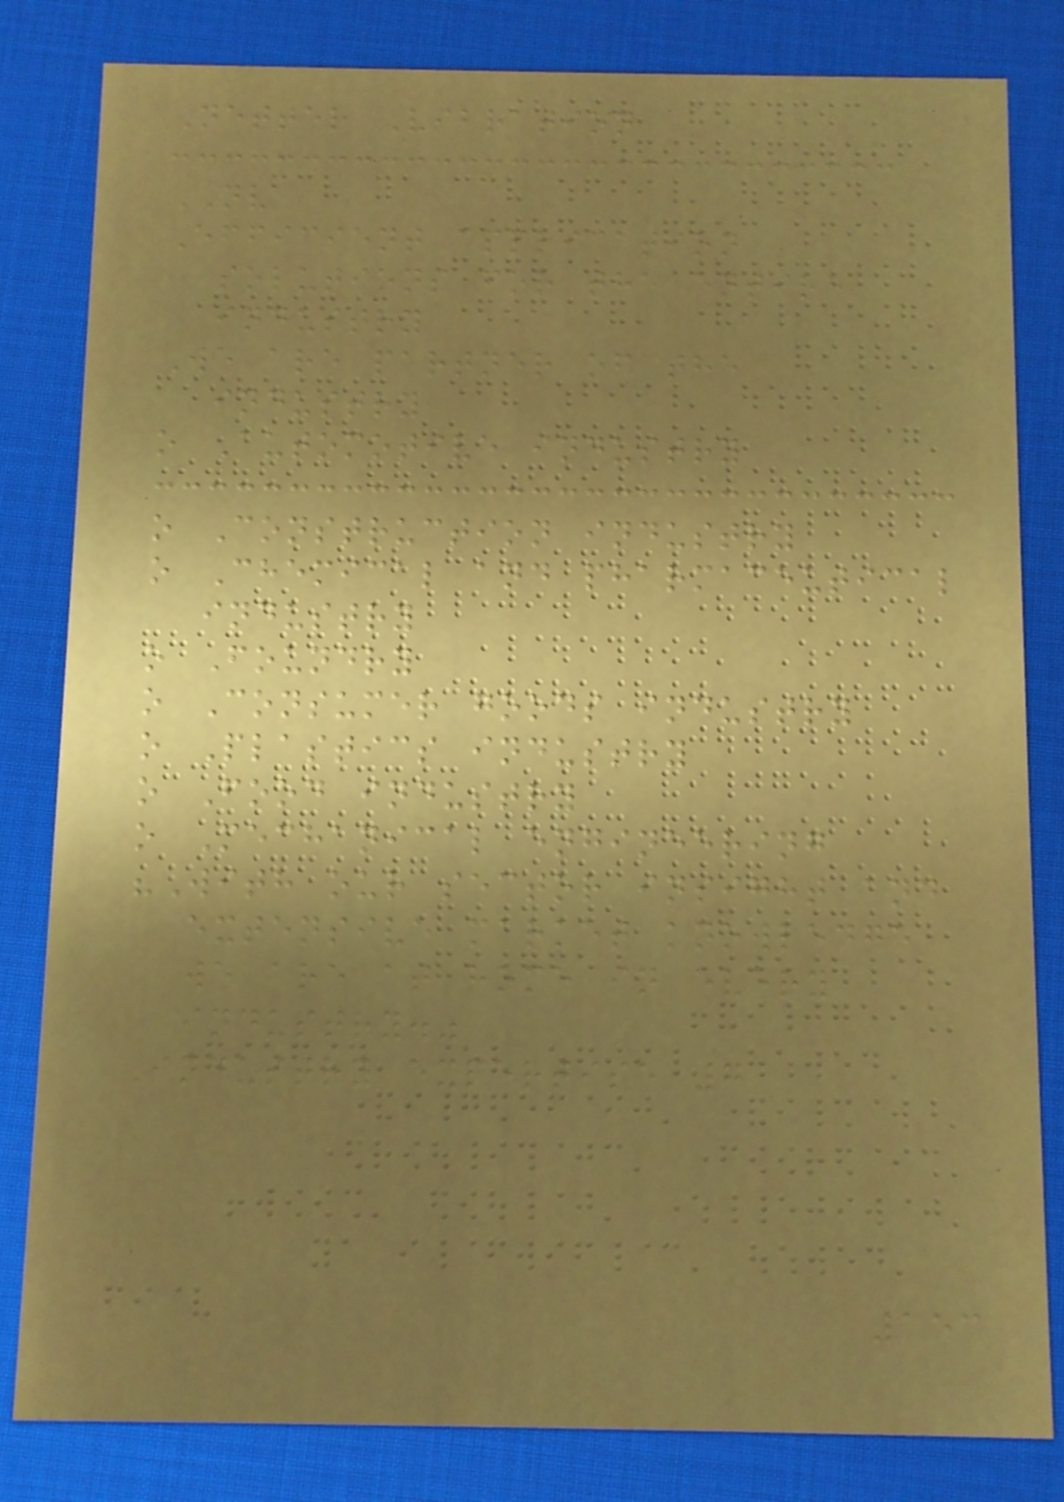Netter Vibration
NV
Efficient application
solutions for the entire
industry
We are partner of the
industry
o Automotive industry
o Construction industry
o Chemical and pharmaceutical
industry
o Foundry
o Consumer goods industry
o Plastics industry
o Food industry
o Mechanical engineering
"With our sector insight and
extensive market knowledge
we are at home in every
industry."
Industry expertise 7
153
